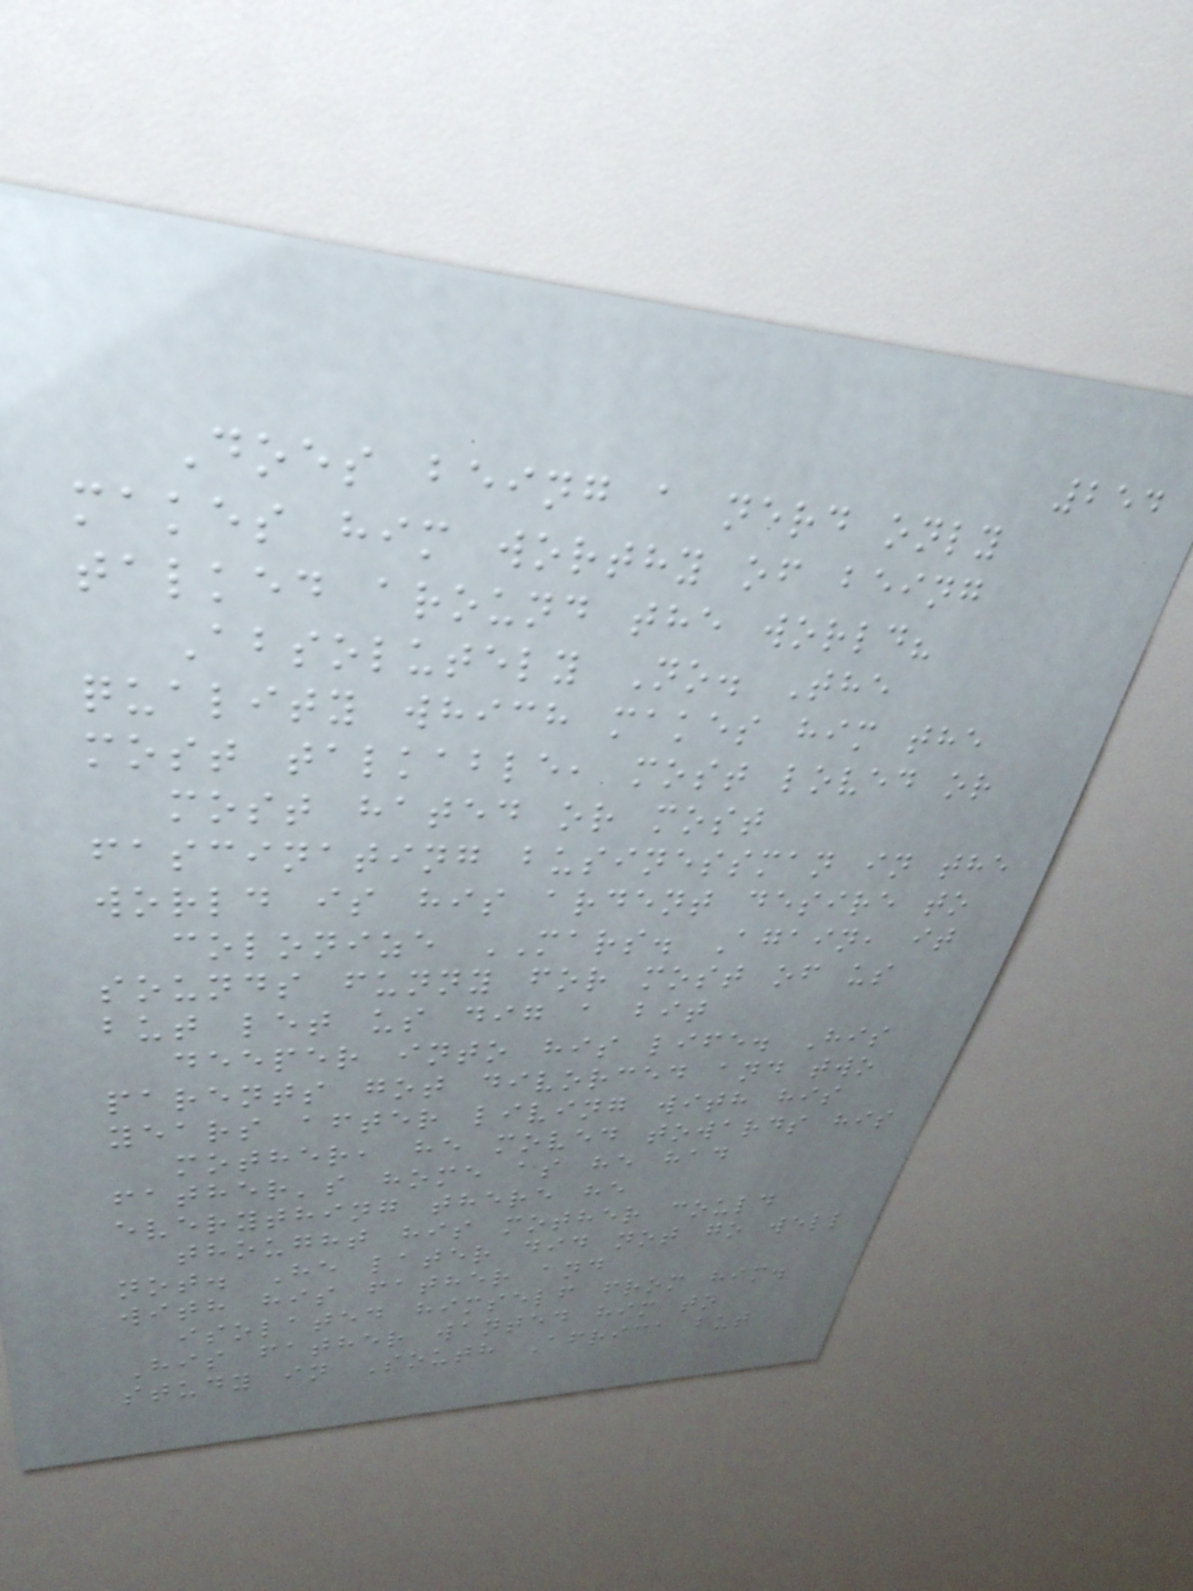254
Does being a nerd only
makes him worthy of being
talked around the world?
Absolutely No. The
quality which makes him the
most talkable, most loved or
most hated or most
fascinating businessman in the
world is his ardent desire to
colonize MARS. Again, it
sounds funny for most of us
but let us dig a bit
deeper into his life. His
parents got divorced and two
years after living with his
mother, he moved towards his
father's home as he had
everything there he
thought his mother could
not. He later did not go well
with his father and
isolated himself from him.
His father wanted him to
study in South Africa but
